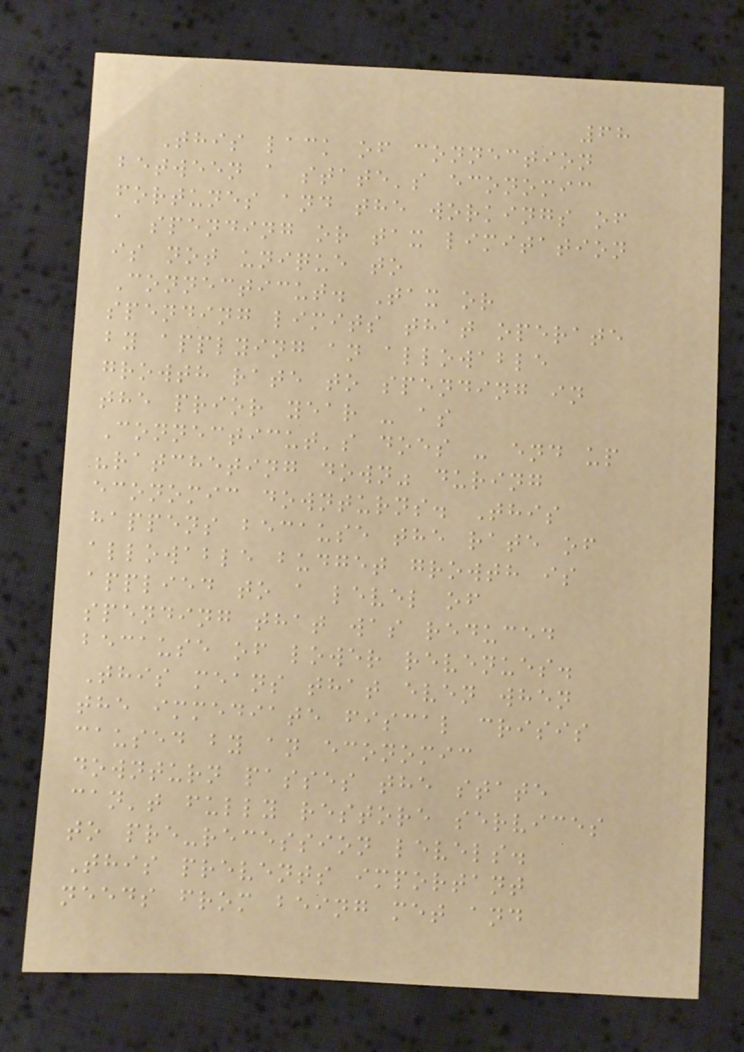68
This lack of connection
between a state's economic
fortunes and the workings of
a spending or tax limitation
is not unique to
Connecticut. Tax or
spending limits that operate
by applying an allowable
growth rate to spending in
the prior year - as
Connecticut's does - end up
"ratcheting down" during
economic downturns. This
happens because the rate of
allowable budget growth is
applied to a level of
spending that was reduced
because of lower revenues.
This means that even when
the immediate fiscal crisis
caused by an economic
downturn passes the state
can't fully restore services
to pre-recession levels.
This prevents important
needs from being met and
